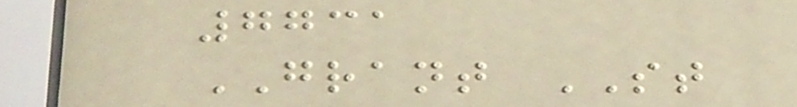7731
GRANT ST
